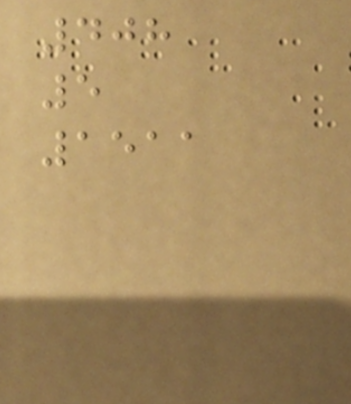408
5
1511
